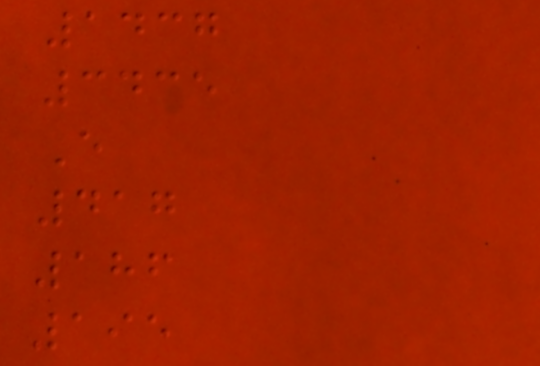1437
3435
E
417
186
195
